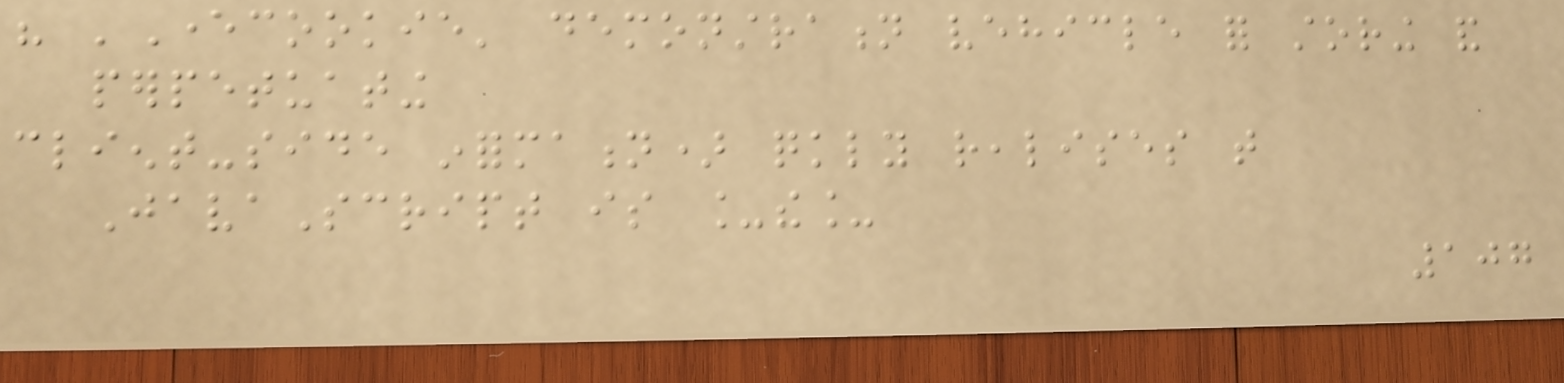his 'Evercookie' demonstration vehicle for storing and
perpetuating
client-side information) quickly realises that
JavaScript is _the_
107
